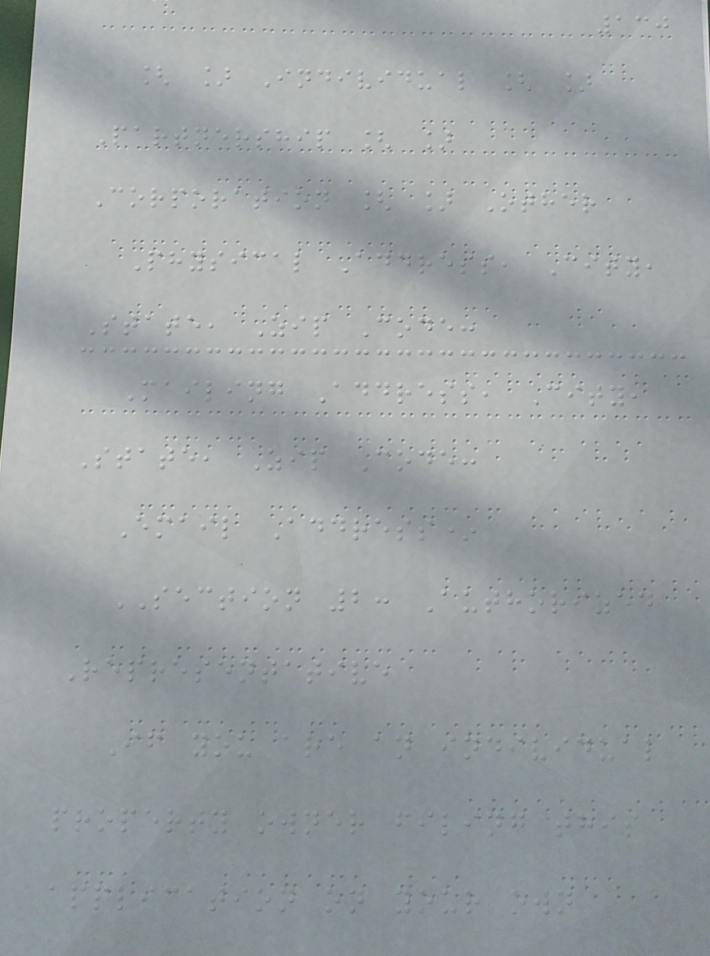130
[ ] Individual [ ]
Partnership [ ]
Corporation [ ] Other
Physical Address, City,
State, Zip Code:
Mailing Address, City,
State, Zip Code:
Email Address*
SECTION 2: Authorized
Representative
If you are an individual
property owner filing this
application on your own
